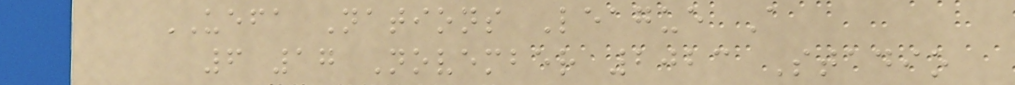UEFA Nations League A
6 17 November 2023 Stadio
